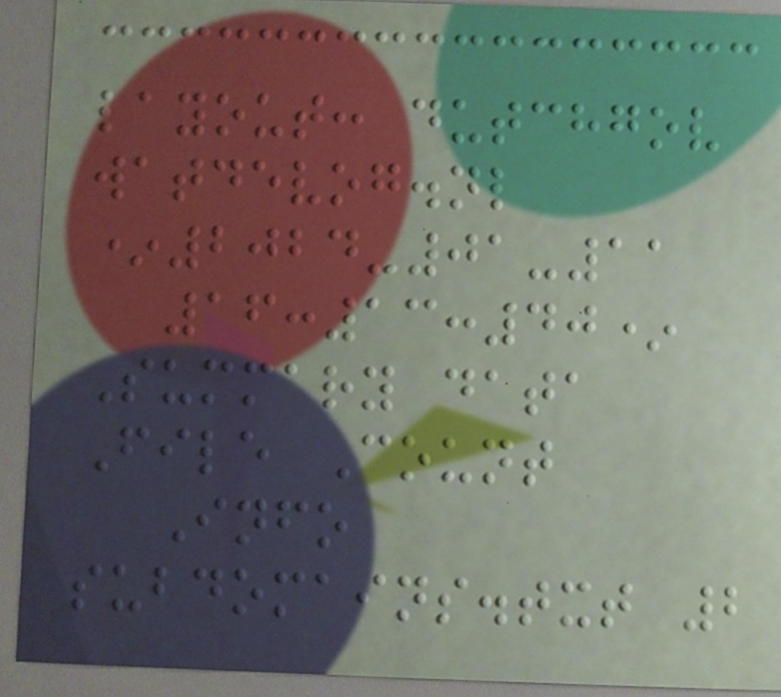layout: dutchgov
watdevog.nl
*2024-01-11
16:13:40*
Summary data
File Count
Info
subdomains.txt 2
